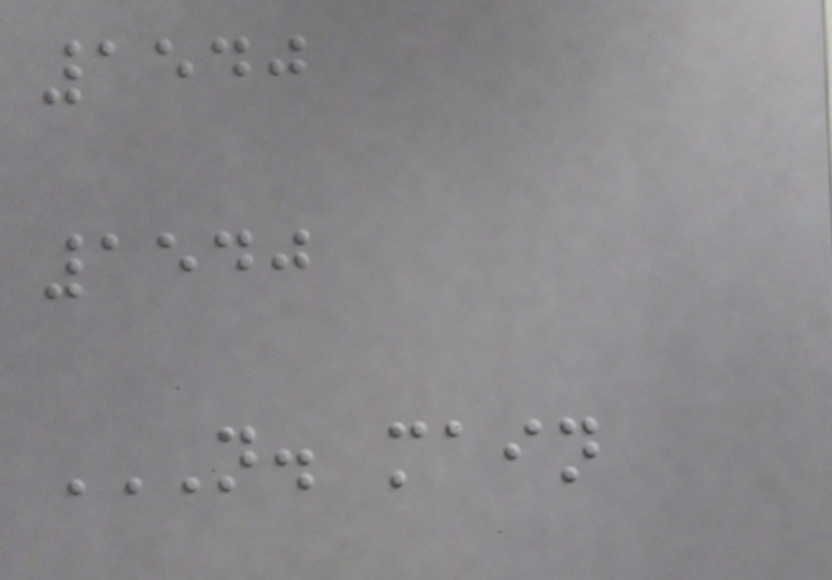1540
1540
N. MAIN
